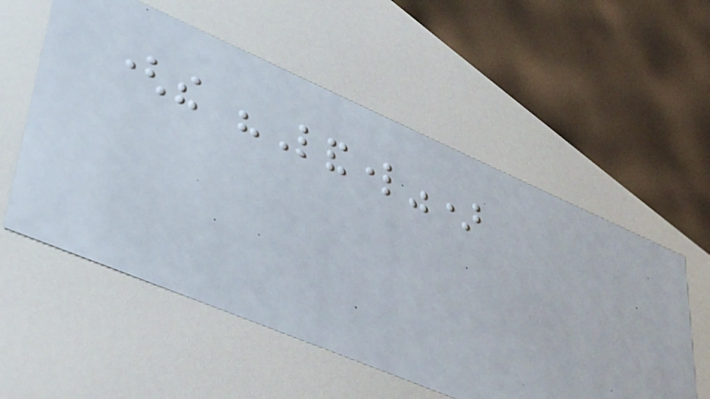(the "Landlord")
